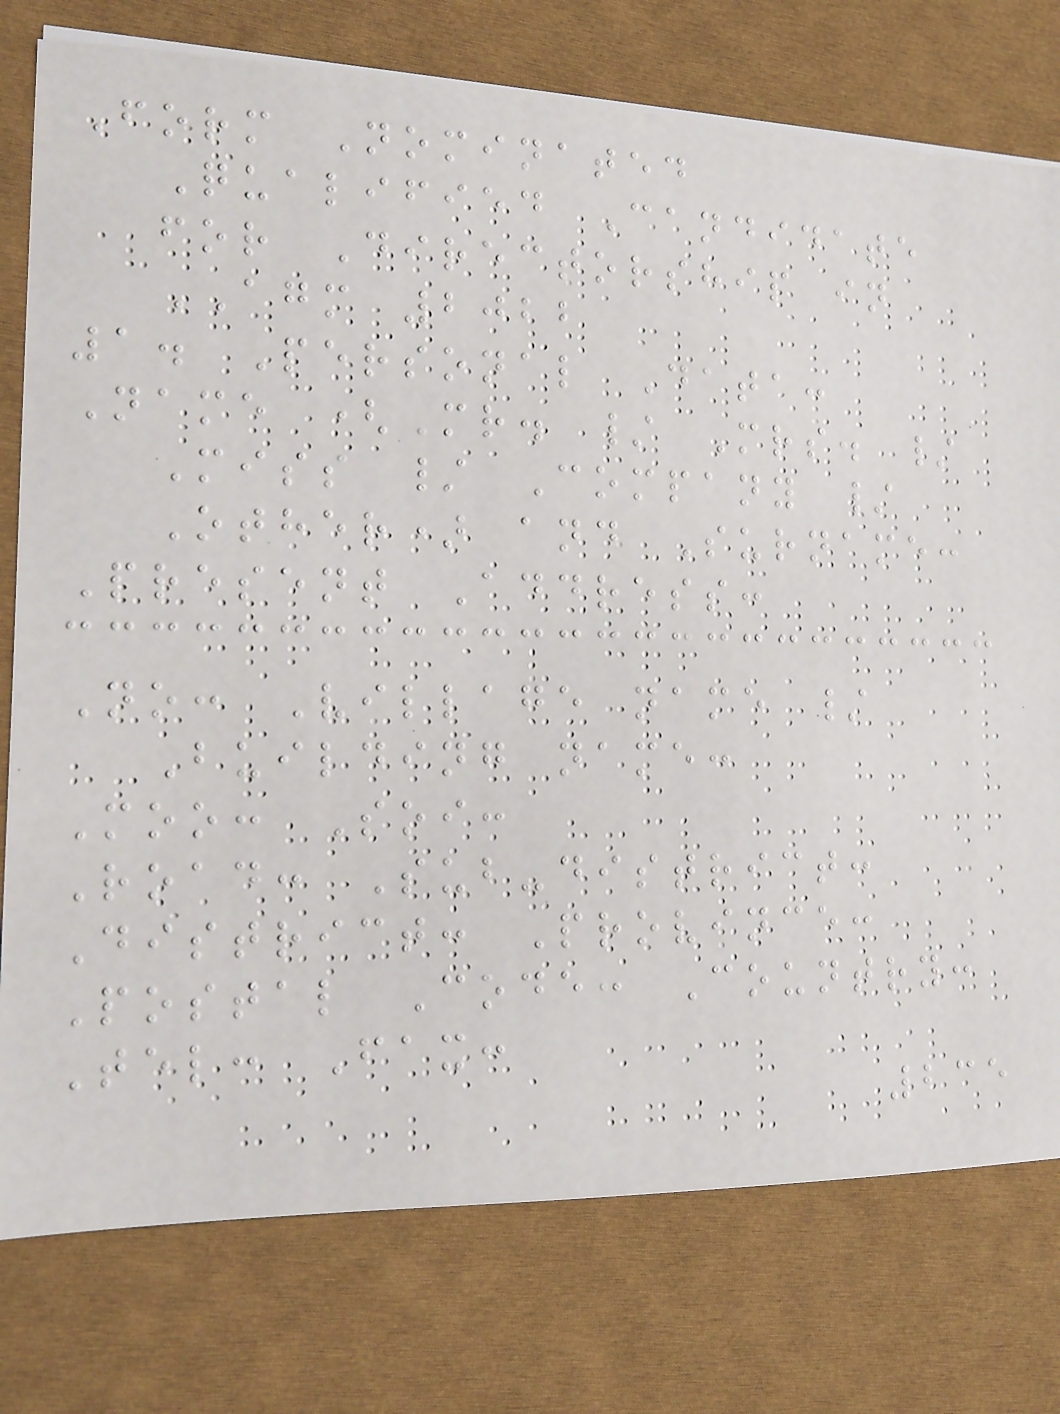Form Nominated
Qualified Candidate
for Directorship in
AGM 2022
1. Personal Data:
Name (Mr. / Mrs. /
Miss / Company /
Other) and Surname:
Present Address:
No: Village name /
Building name:
Moo: Soi:
Road: Sub-district:
District: Province:
Postal Code: Country:
Tel: Fax:
235
